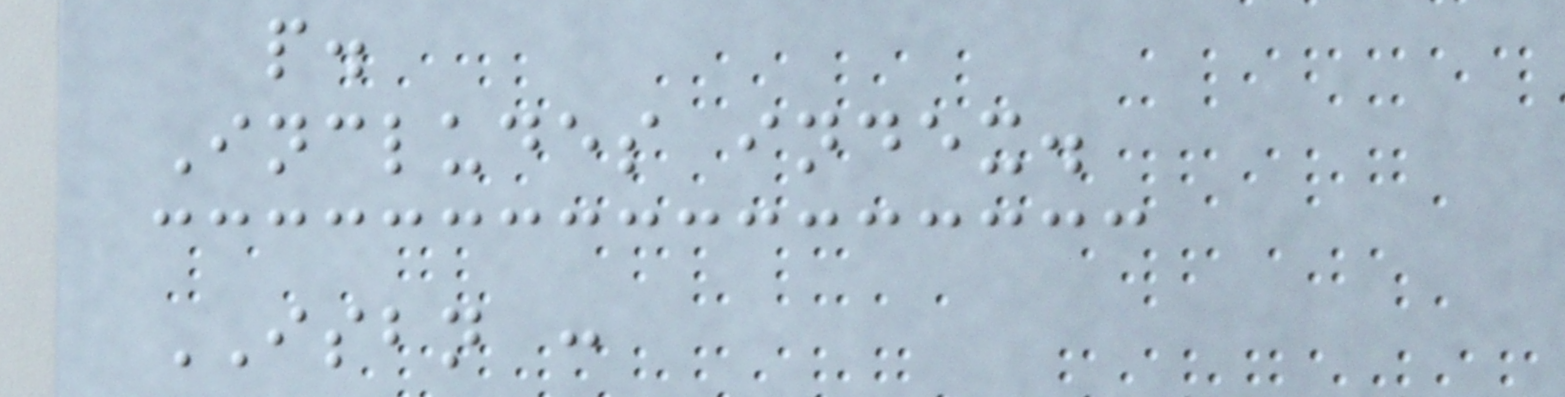p.
Includes index.
ISBN :
